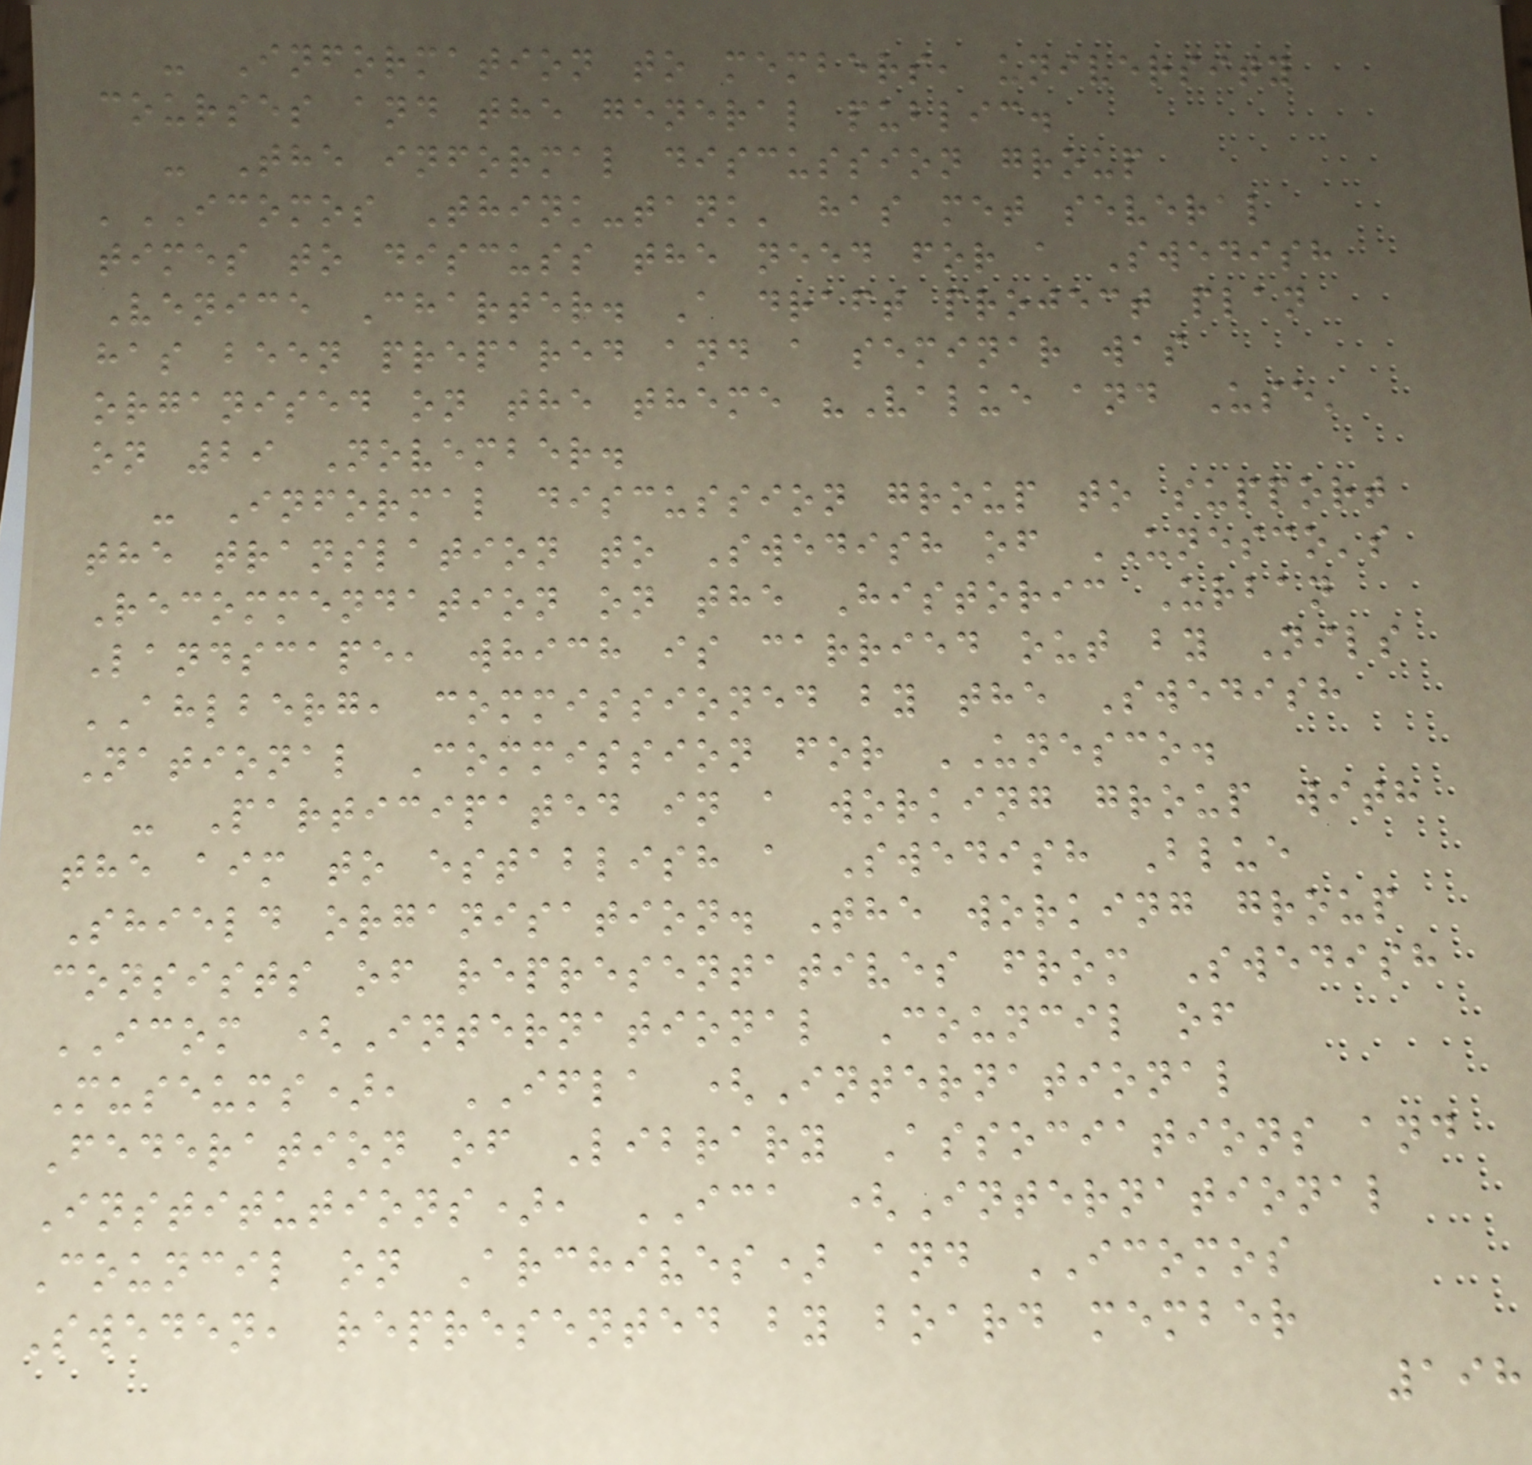- Information to members, university
courses and the general public.
- The informal discussion group
'ICOMOS Think-tank' has met several
times to discuss the need for a Swedish
Venice Charter. A draft project plan
has been prepared and a seminar was
organised on the theme "Value and Use'
on 29 November.
- Informal discussion group to support
the translation to Swedish of UNESCO's
Recommendation on the Historic Urban
Landscape, which is carried out by Nils
AHLBERG, commissioned by the Swedish
National Commission for UNESCO.
- Participated in a working group with
the aim to establish a Swedish Blue
Shield organisation. The working group
consists of representatives from Swedish
ICOM (International Council of
Museums), IFLA (International
Federation of Library Associations and
Institutions), ICA (International
Council on Archives) and ICOMOS
Sweden, represented by board member
198
